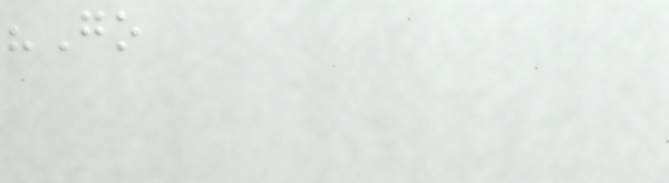"Go
